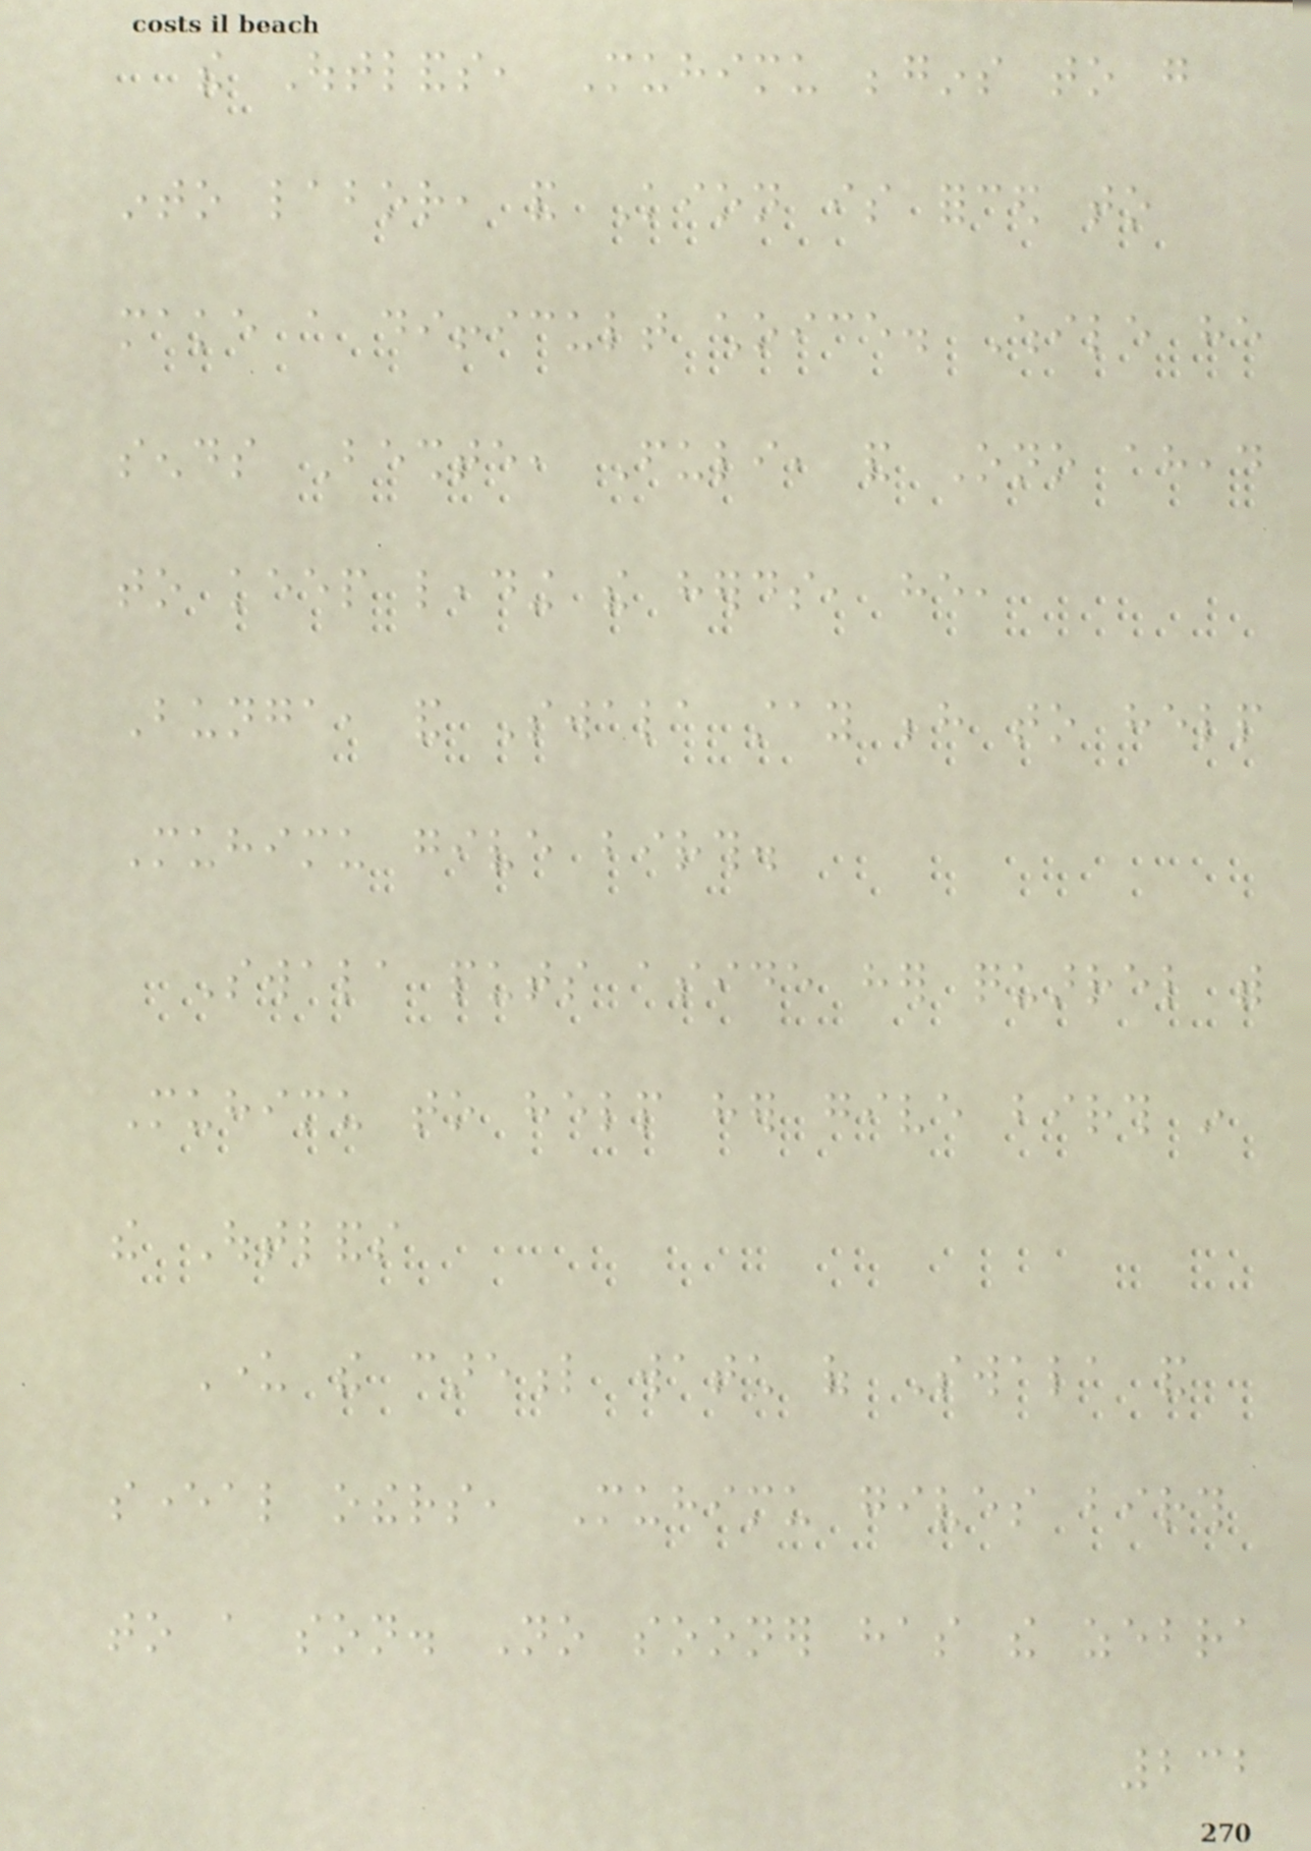the Outlands, Muhimu begins to go
into labor, and Kion is forced to
make a difficult choice. While he
sends Beshte, Fuli, and Ono ahead
to keep leading the herds, he,
Bunga, and Swala stay behind to help
Muhimu give birth.
Swala puts aside her quarrel with
Muhimu to help her give birth in
the Outlands
Under the careful watch of Swala and
several others, Muhimu gives birth
to a son. No sooner has the zebra
232
